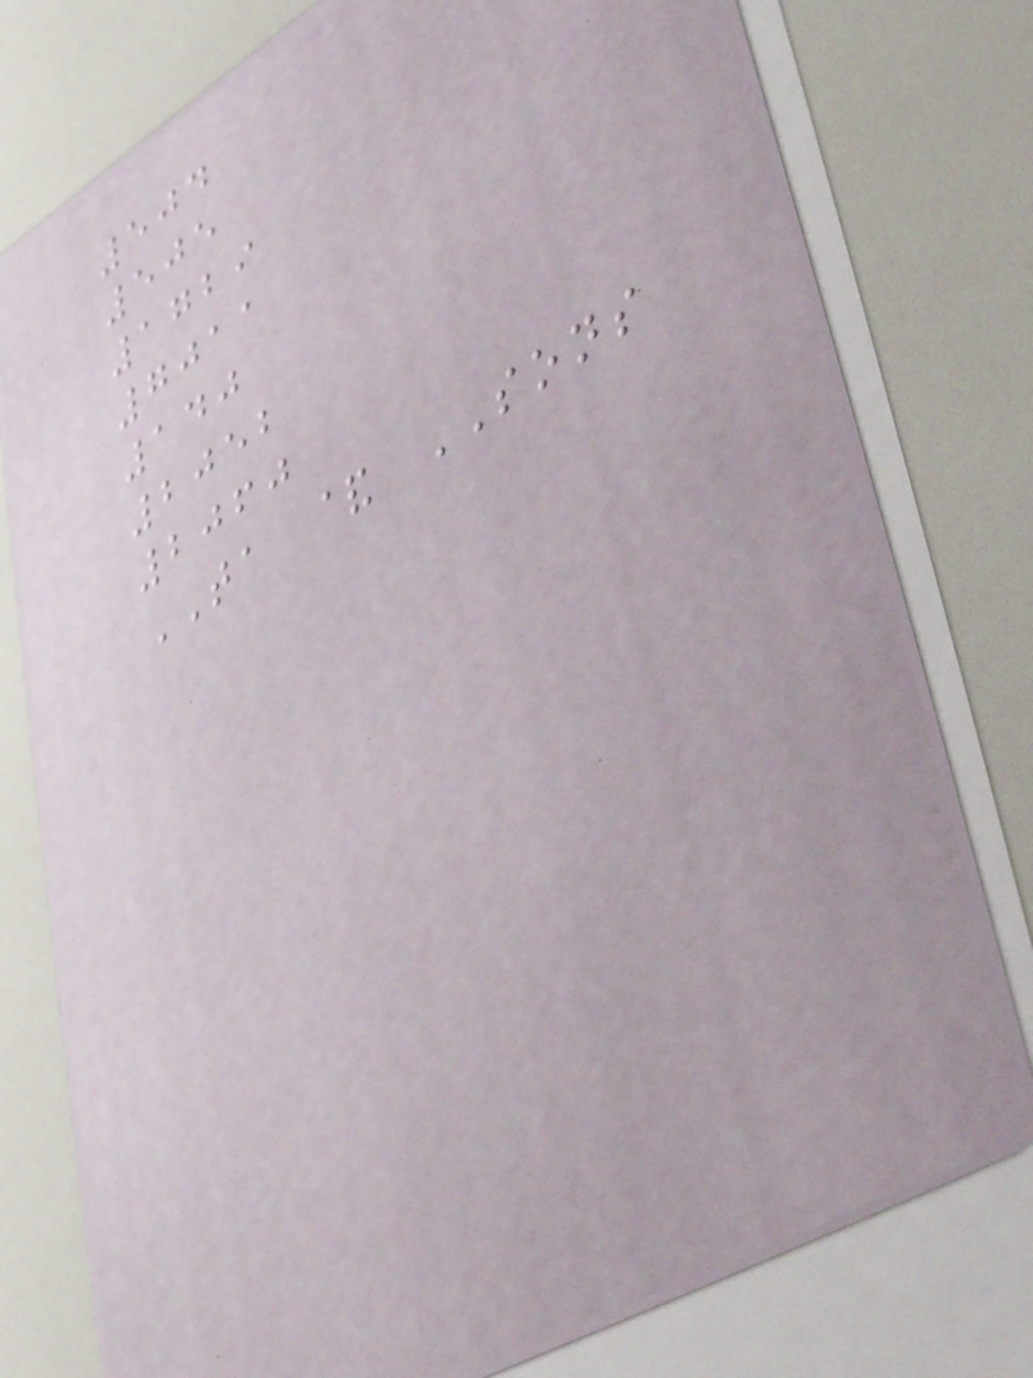504
505
1729
7011
140
2052
2060
TA & SONS
